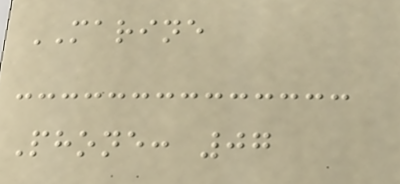MARINE
Phone: 07
